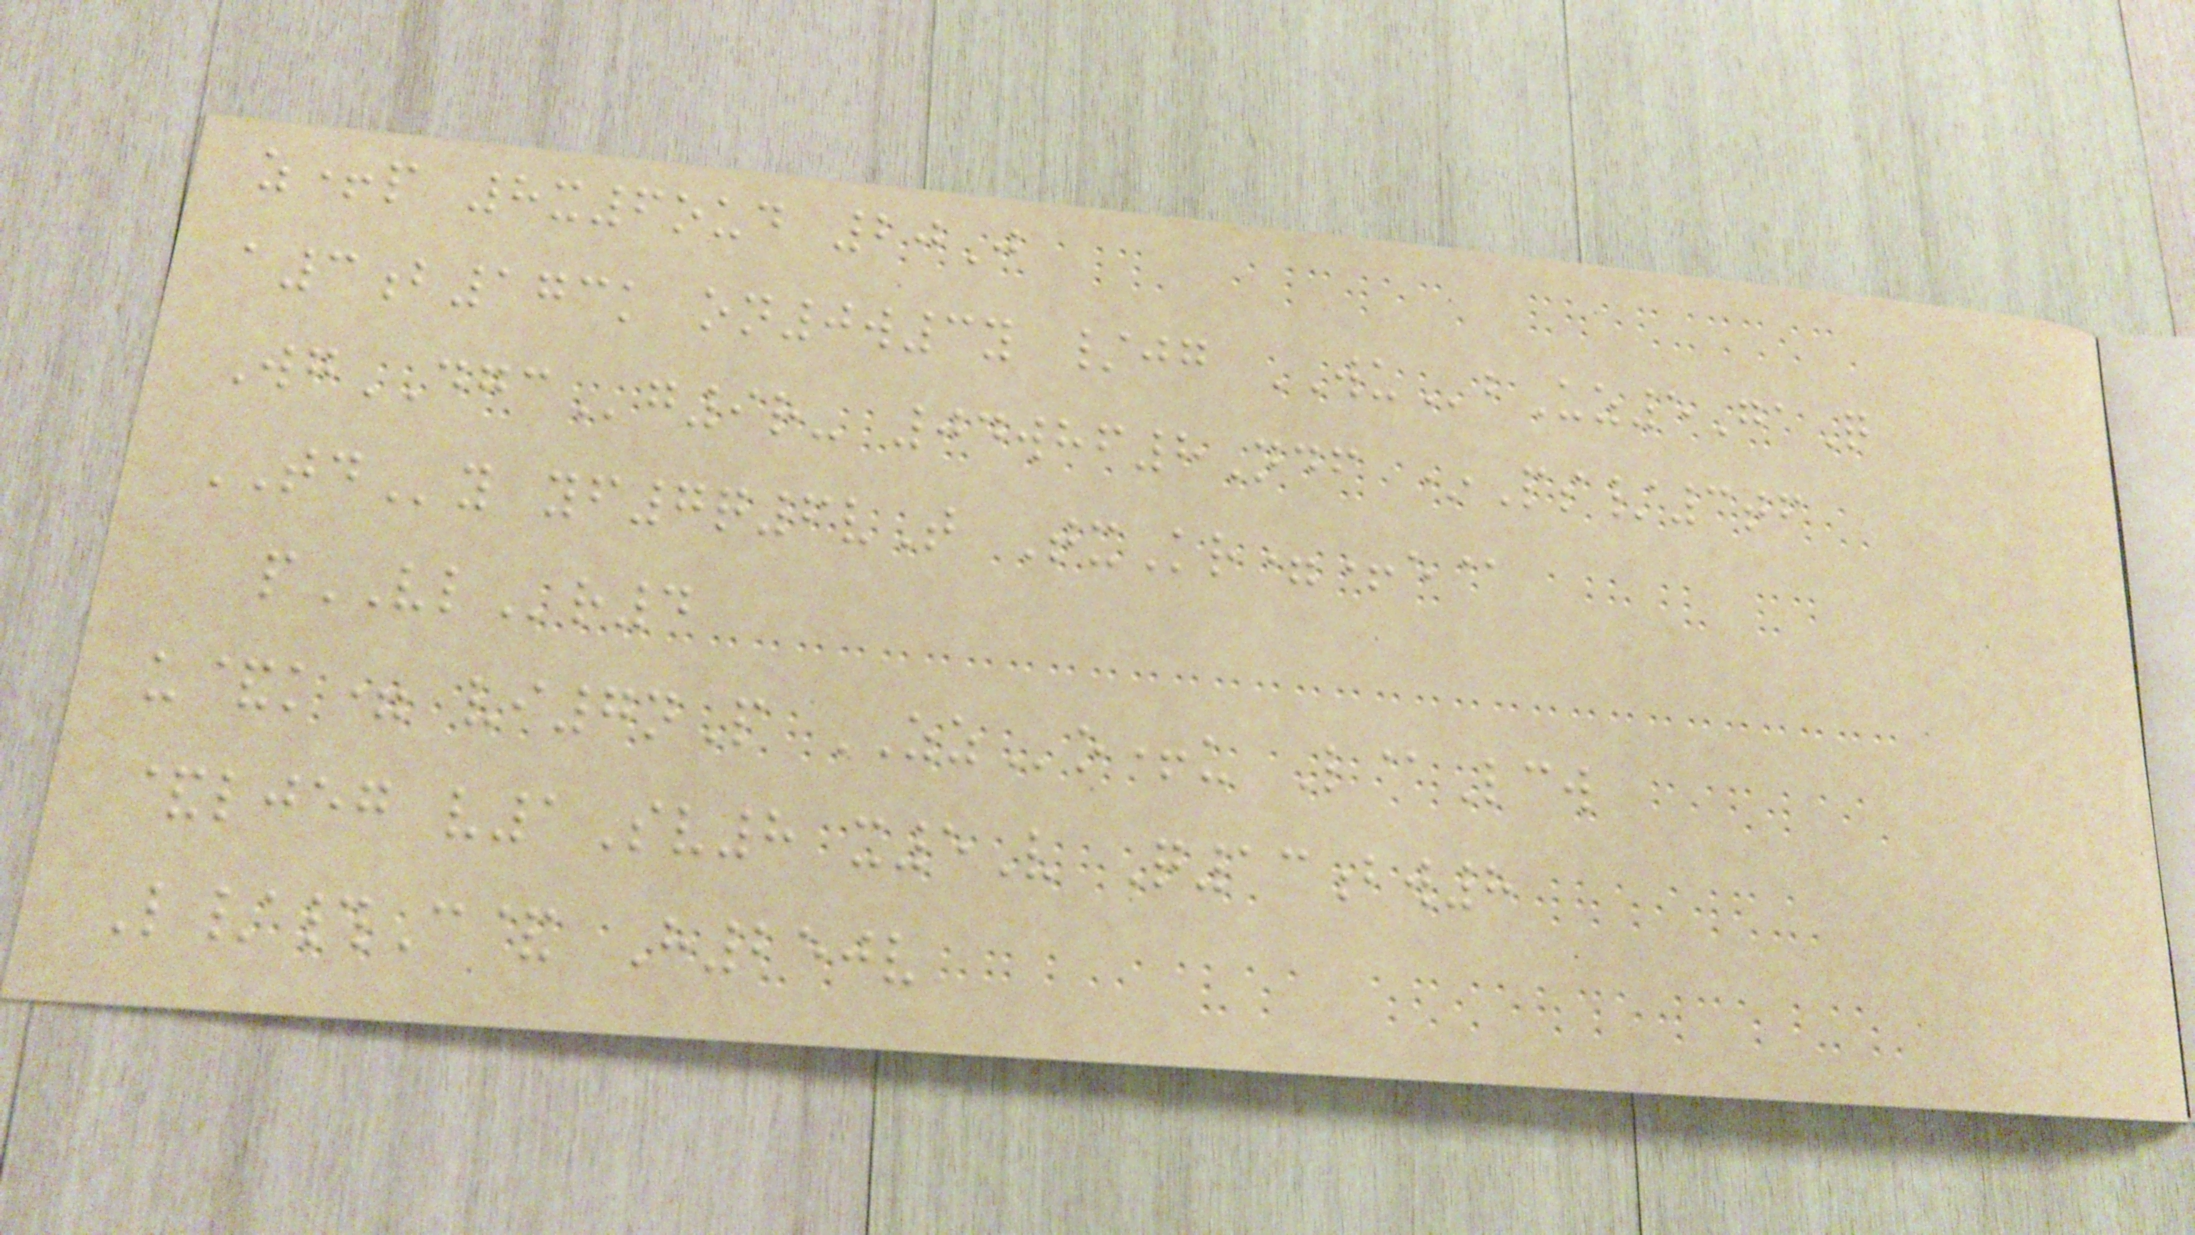z+p 8x6oud 20J
a3b173k on0w3y /jg WUbUz5GaQ
WgDGCg9r- 04whf8Ndf *Ps/3tf
TDy yf7q6vT TxKr=+e@
pVLr4
u&k= vi7nP ZZo+u L@Lcw
&ljeg v1Sv8 x5V Q13bw8
L/#C& H250v
